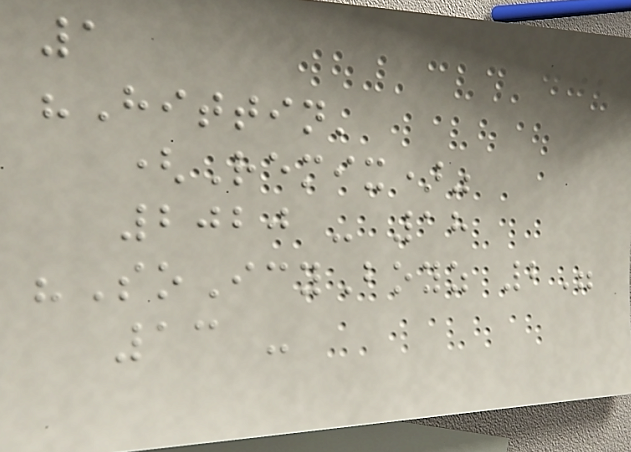1
"Hittin'
(Remix)"
2020 - 18
"SoIcyBoyz 2"
13 -
